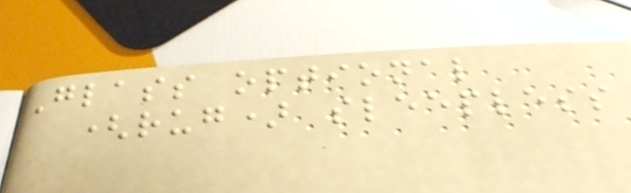Glass optional
(rug) sleepless
